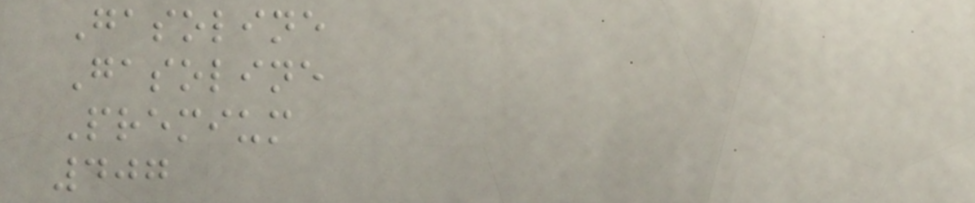Gasoline
Gasoline
Premium
407
